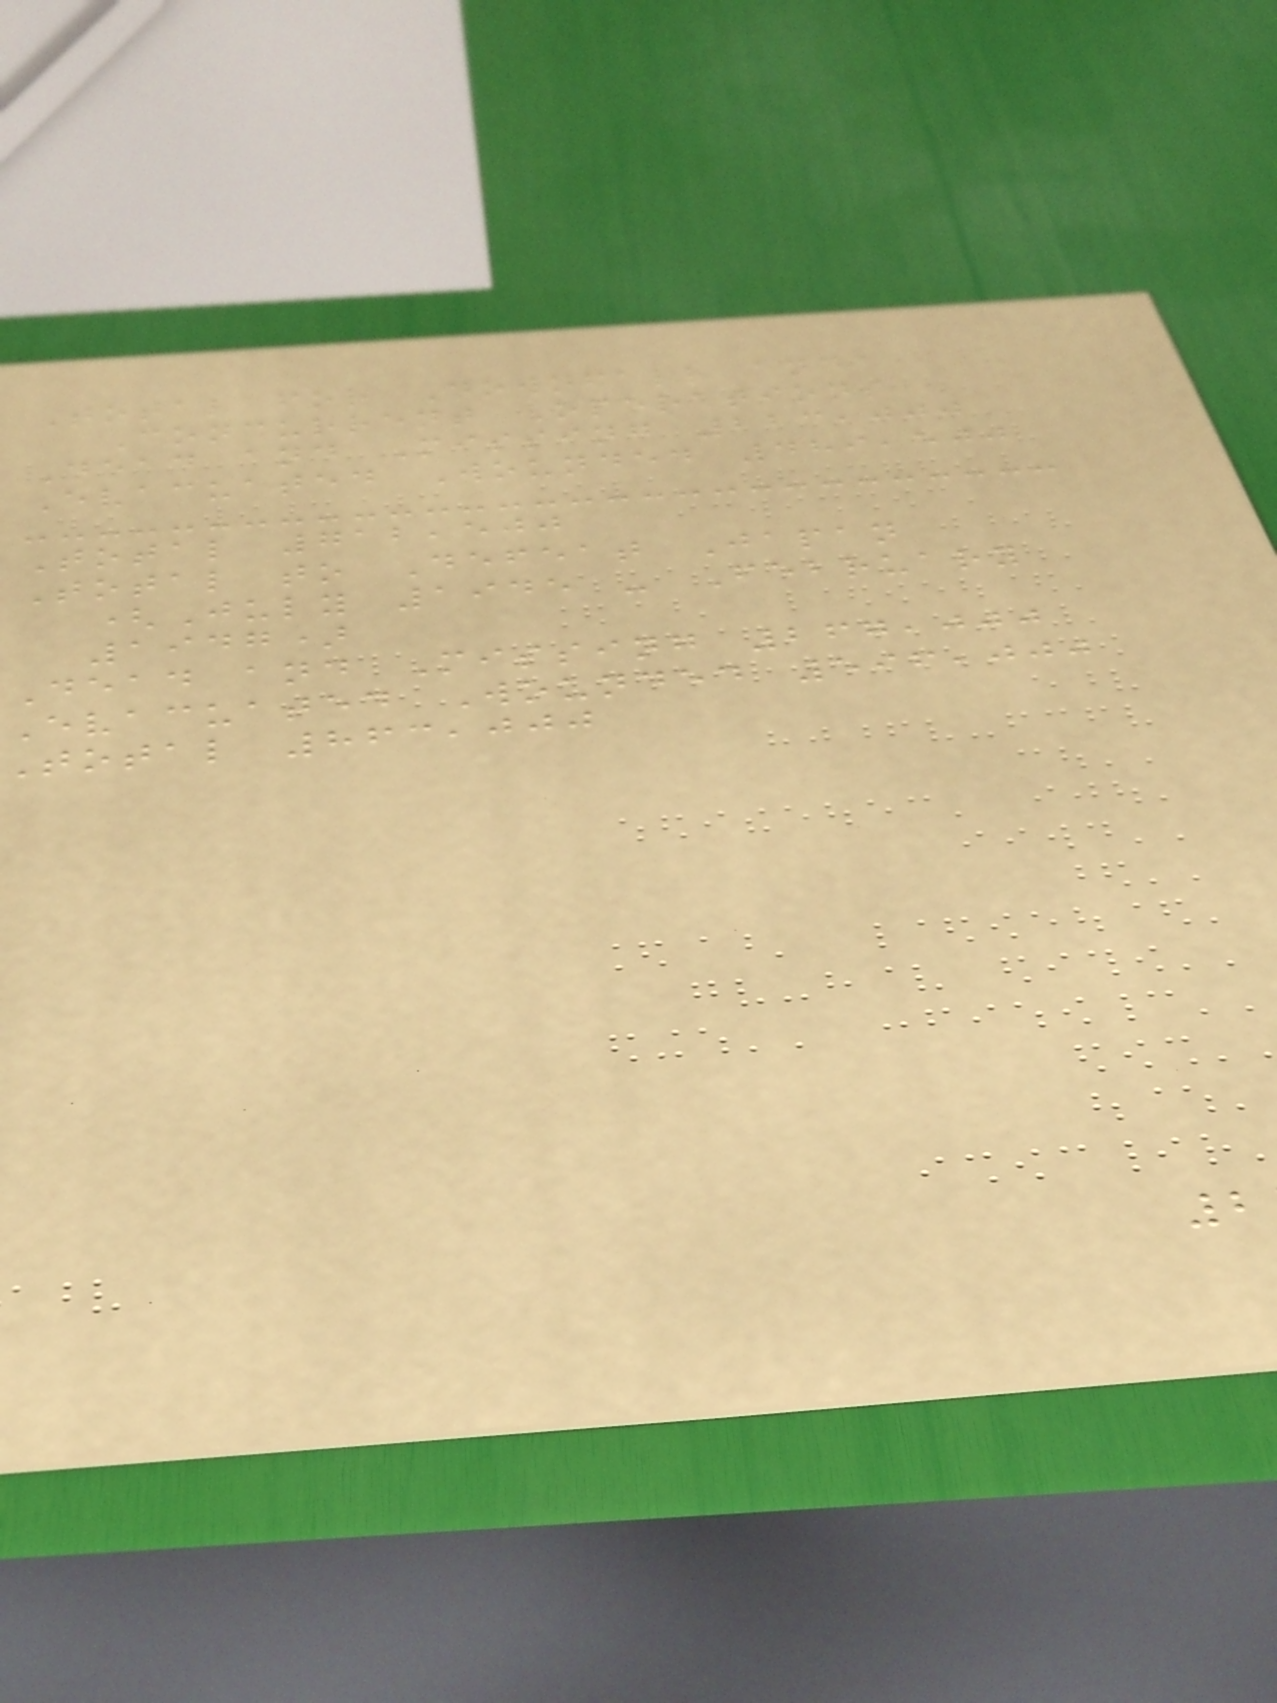Total for Downfall and
Concurrent Operations
Dead and Missing 223,000
Evacuated Wounded 489,500
Total 712,500
Total to Defeat Japan
(July 1945 - February
1947)
Dead and Missing 267,000
Evacuated Wounded 596,000
total 863,000
